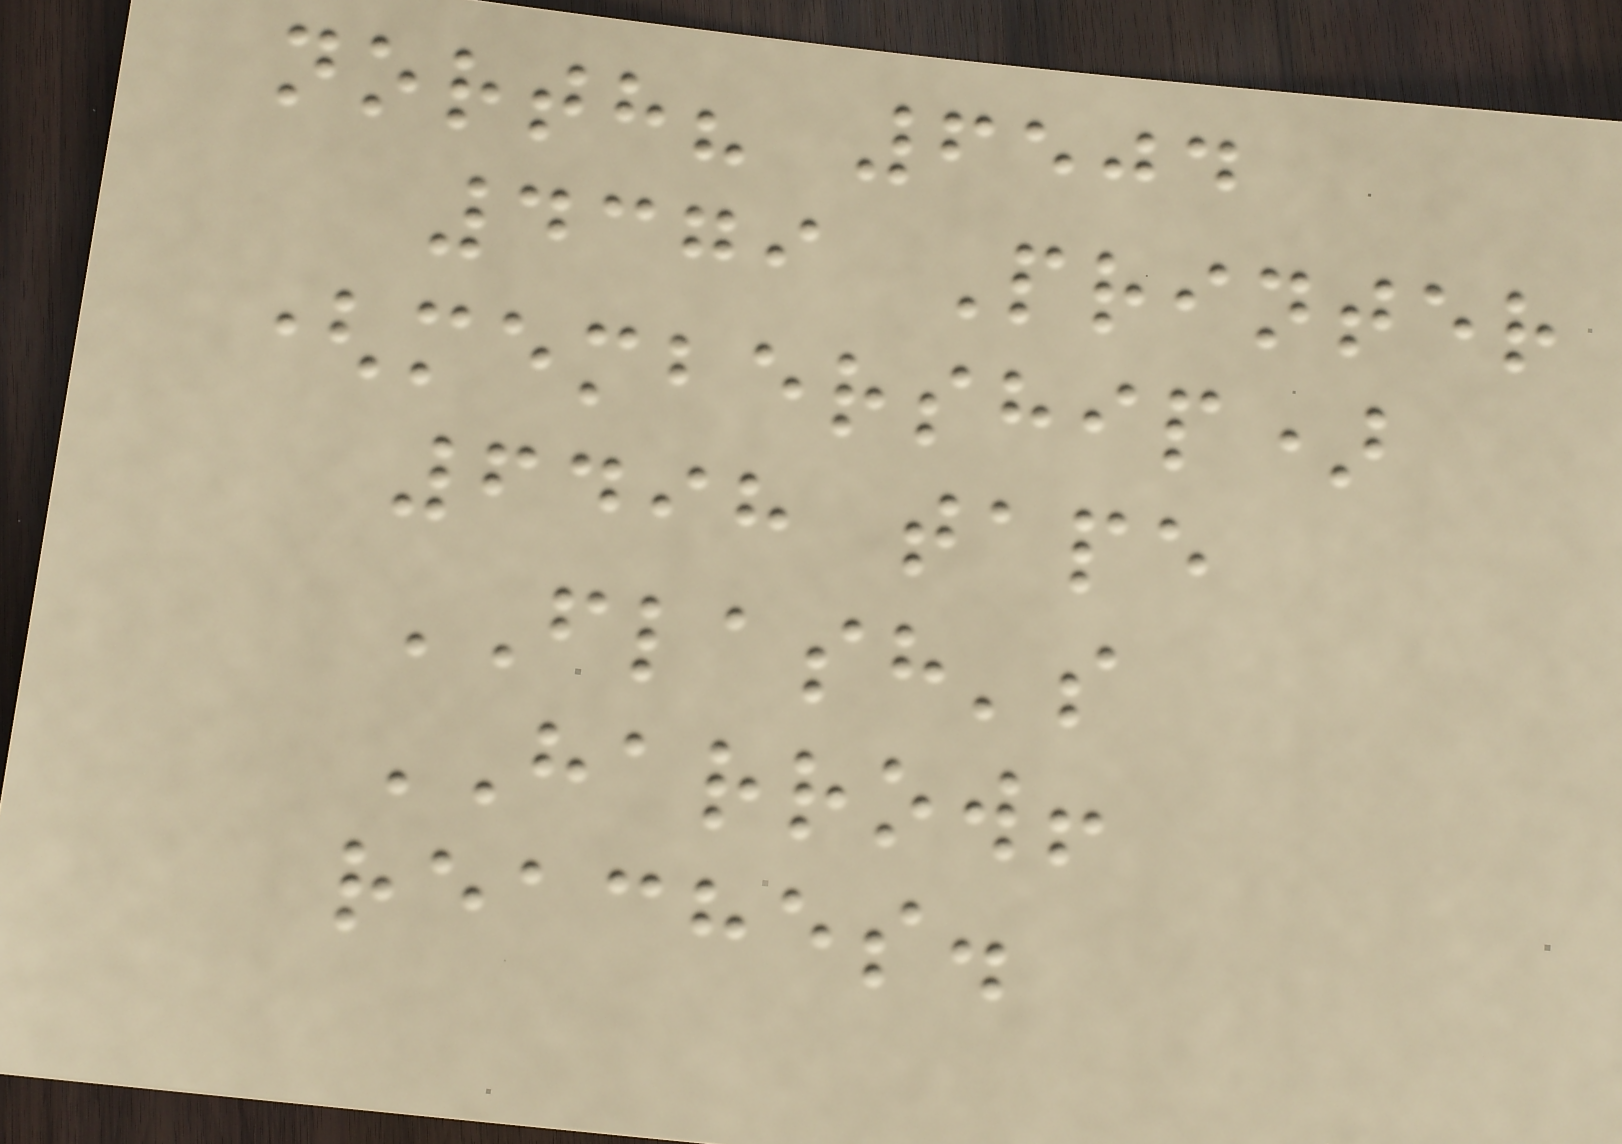north? 6504
4379 Printer
(membership)
6498 tape
FLASH's
HARROW!
reaches.
